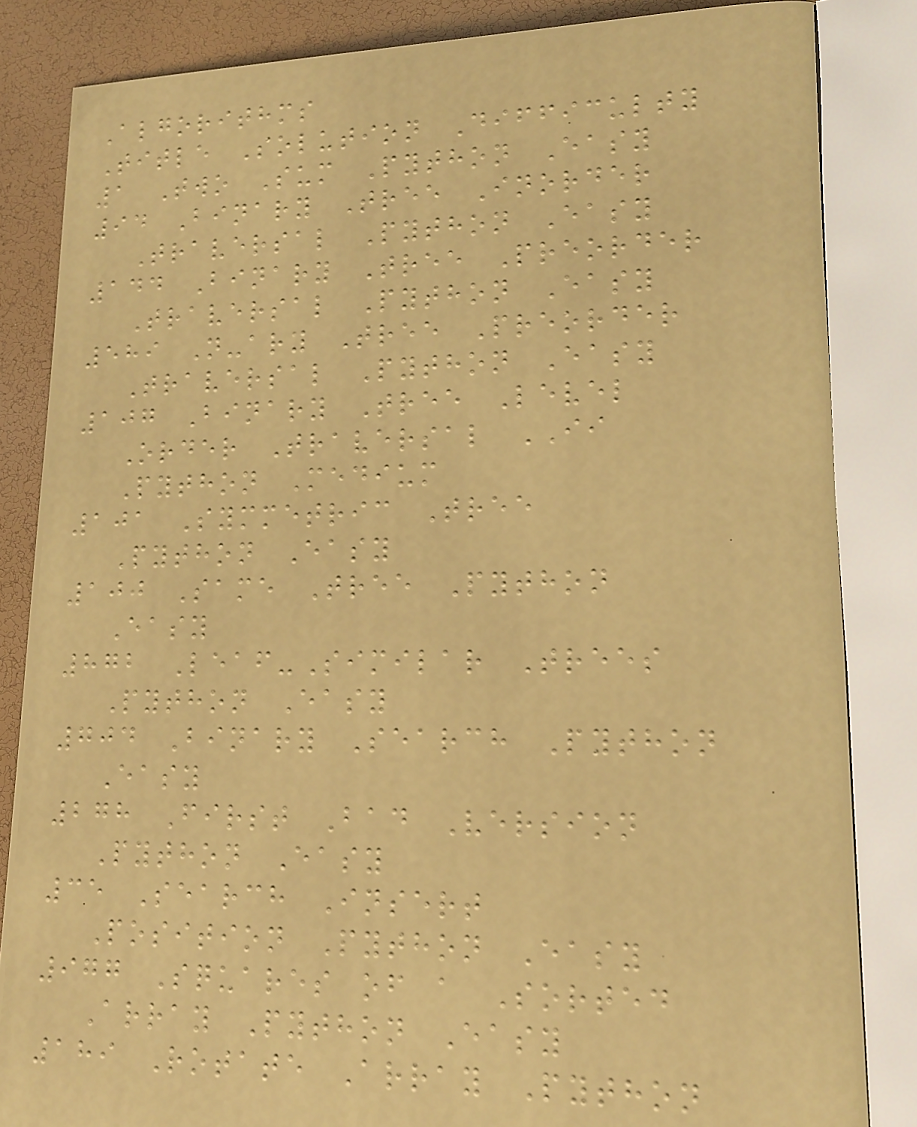Algorithms
Title Solution Difficulty
1 Two Sum Python Easy
94 Binary Tree Inorder
Traversal Python Easy
144 Binary Tree Preorder
Traversal Python Easy
589 N-ary Tree Preorder
Traversal Python Easy
107 Binary Tree Level
Order Traversal II
Python Medium
101 Symmetric Tree
Python Easy
100 Same Tree Python
Easy
872 Leaf-Similar Trees
Python Easy
704 Binary Search Python
Easy
278 First Bad Version
Python Easy
35 Search Insert
Position Python Easy
977 Squares of a Sorted
Array Python Easy
189 Rotate Array Python
